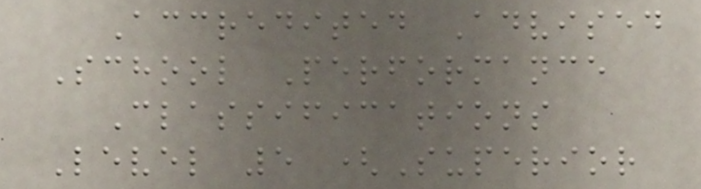Accredited Advised
School Performance
Classifications
Level 5 (Superior
